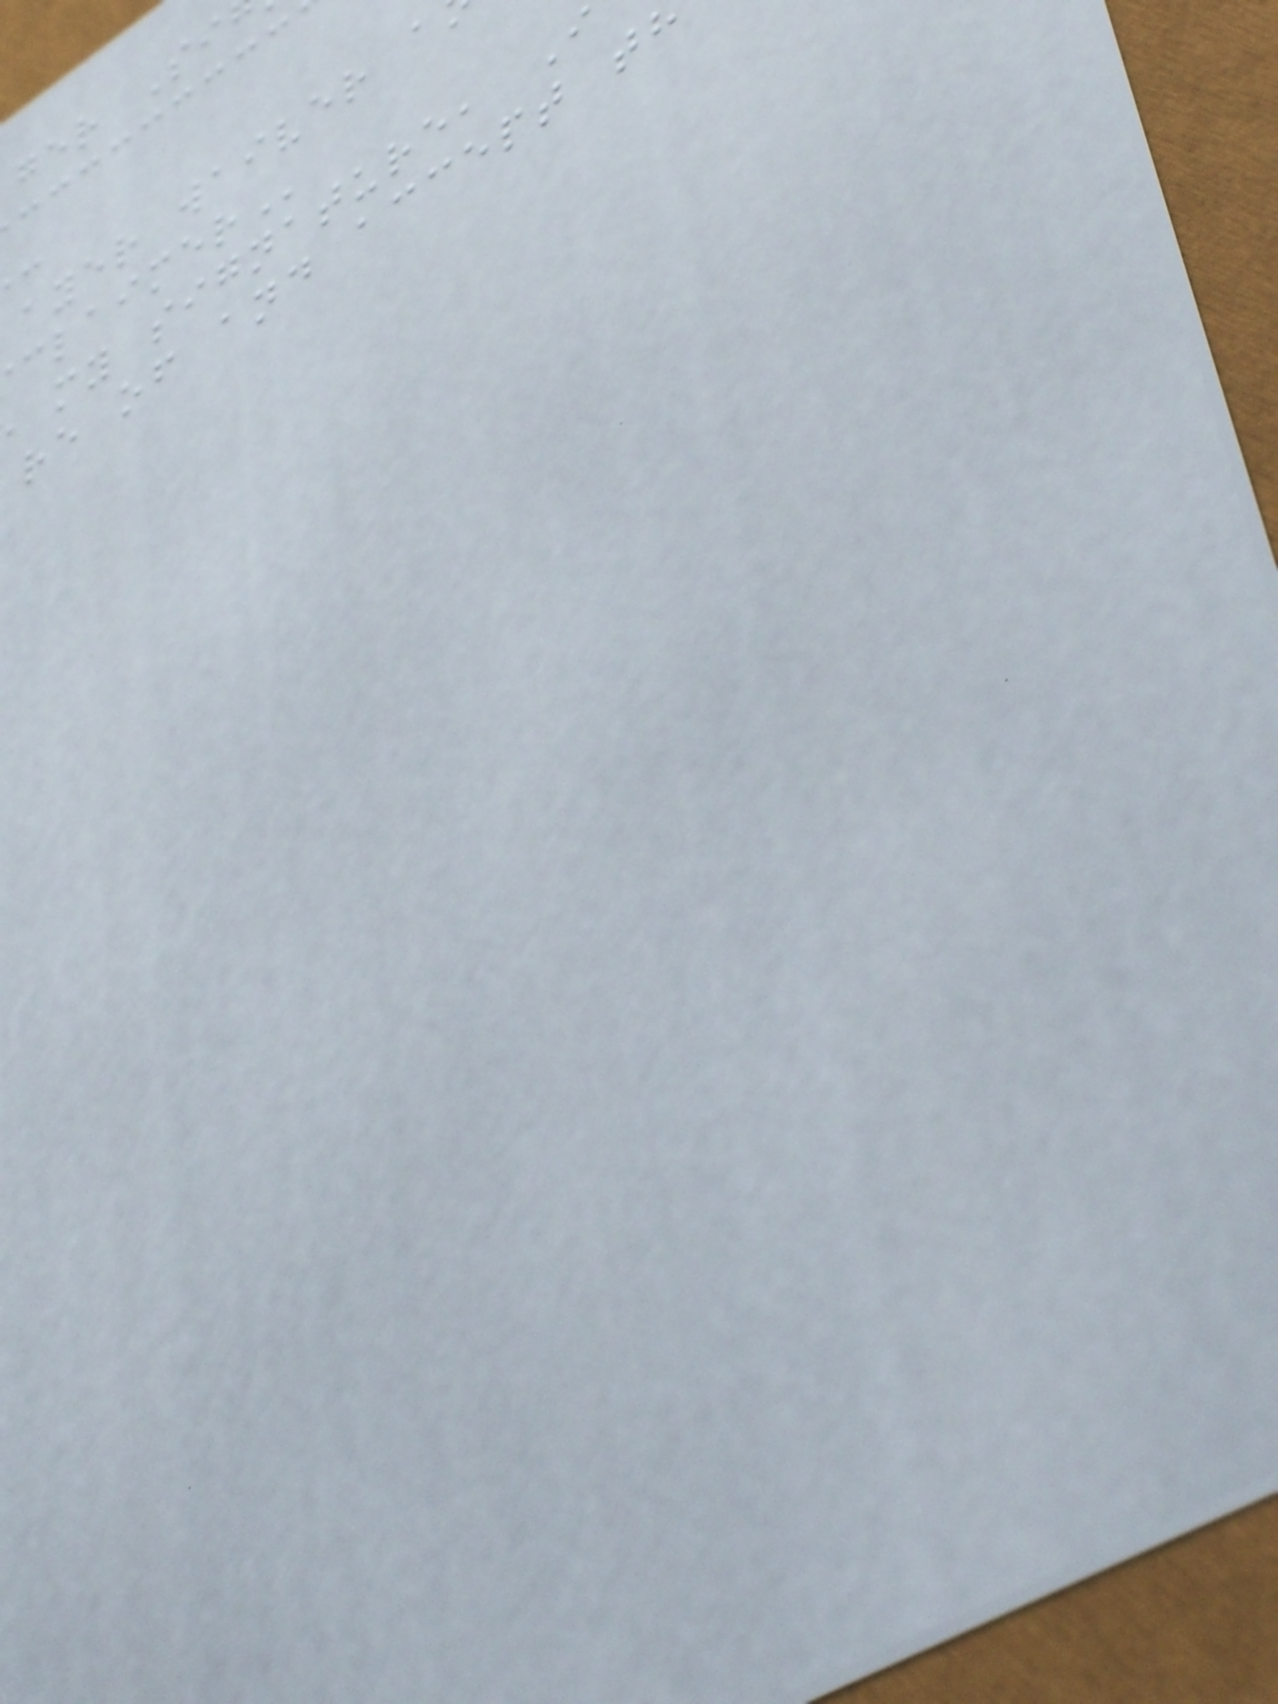ger Si
ayer waiver
my signature, I
re of and accept th
